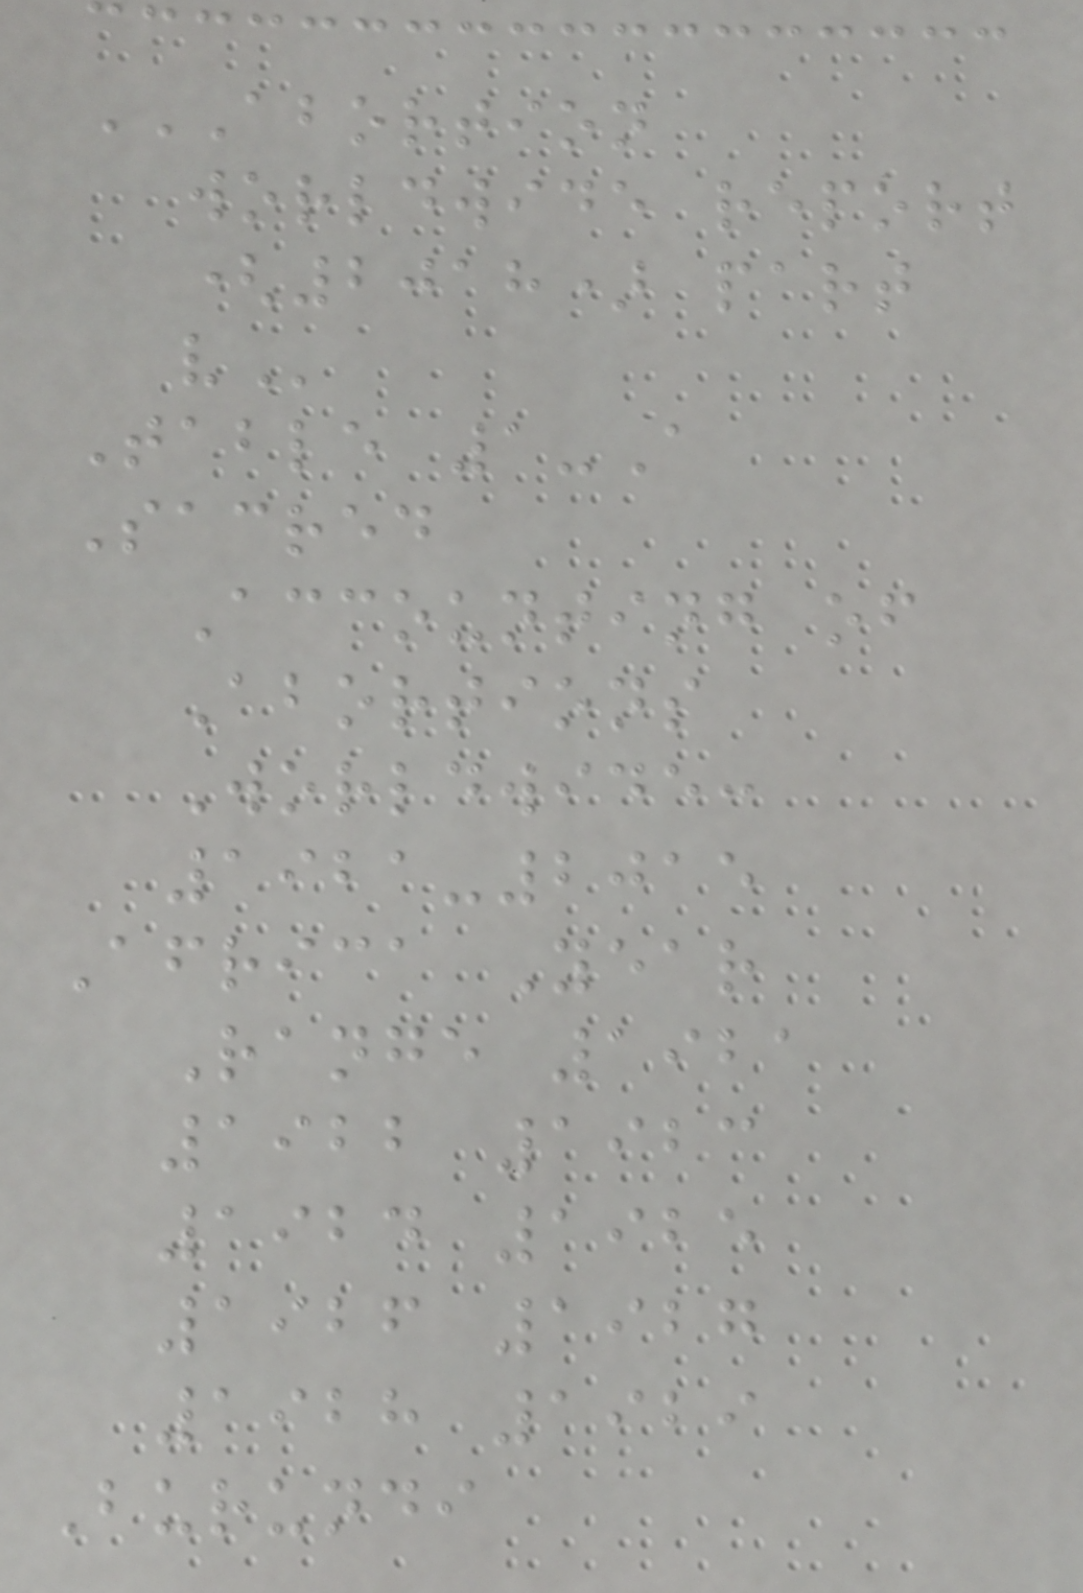ABORTION
WORLDWIDE REPORT
(2018) PART
V
Table 1-A
Sacred
Accounting of
Abortions
Worldwide:
1921-2015
Africa Year
Range 1921
1922 1923
1924 1925
1926 1927
1928 1929
Burundi
